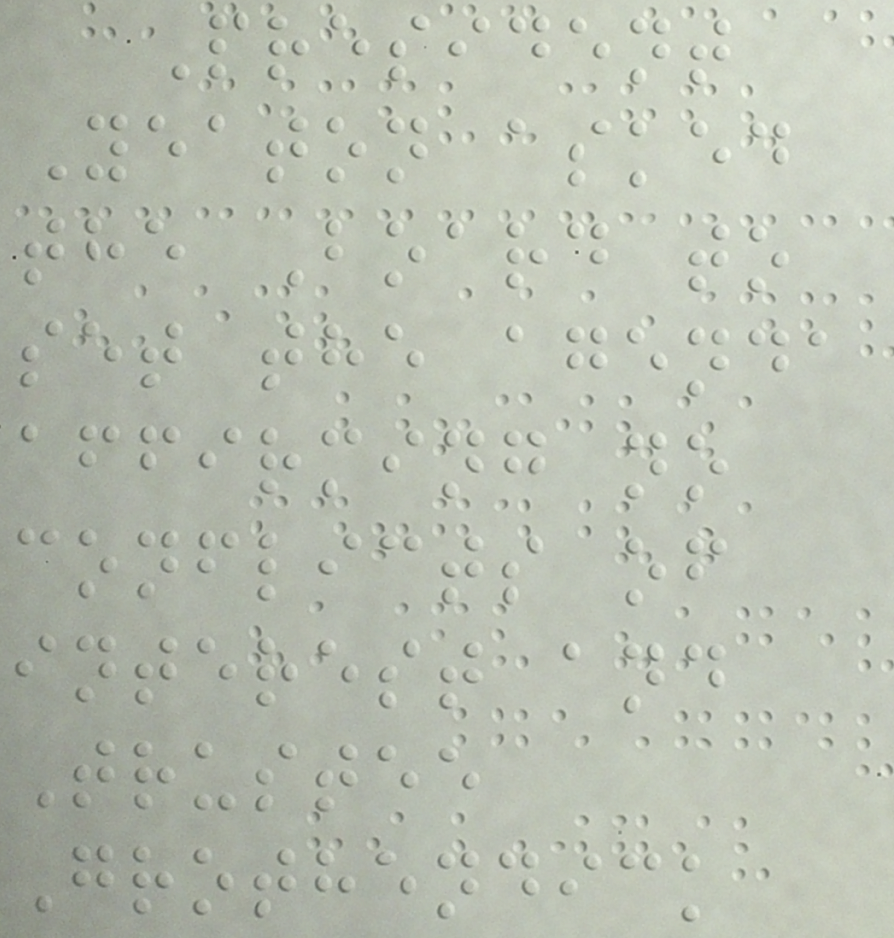President
Yeaton asked
the Board to
set the agenda
affirming no
conflicts of
interest and
Trustee
Grothendick
